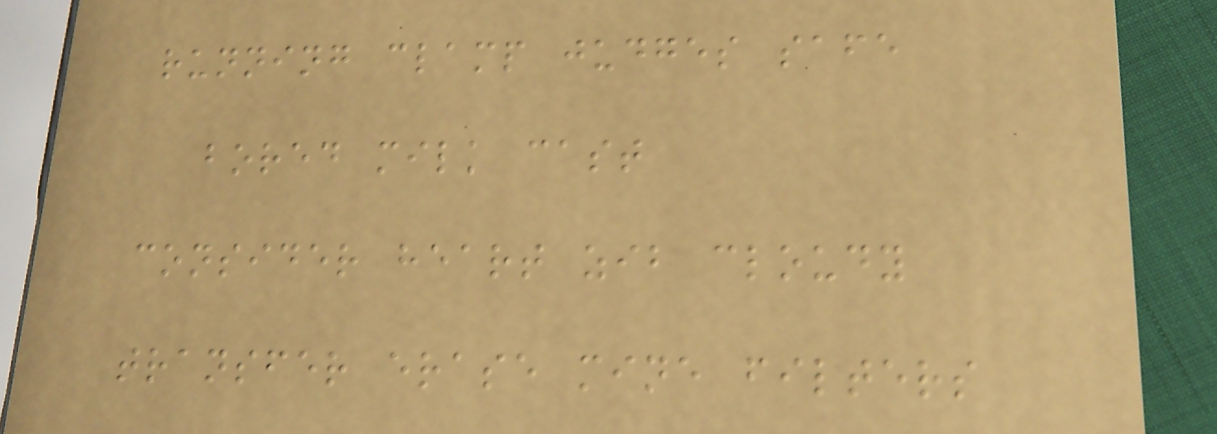running clamp judges safe
bored milk cast
consider heart zib cloudy
transfer erase mine filters
